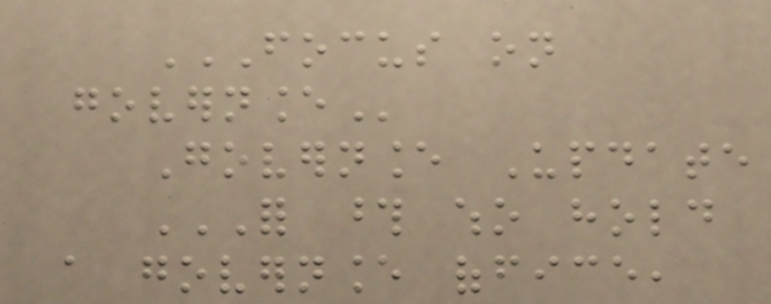FOCUS ON
GOVERNANCE
Governance Update
FOR THOSE WHO HOLD
A GOVERNANCE OFFICE,
